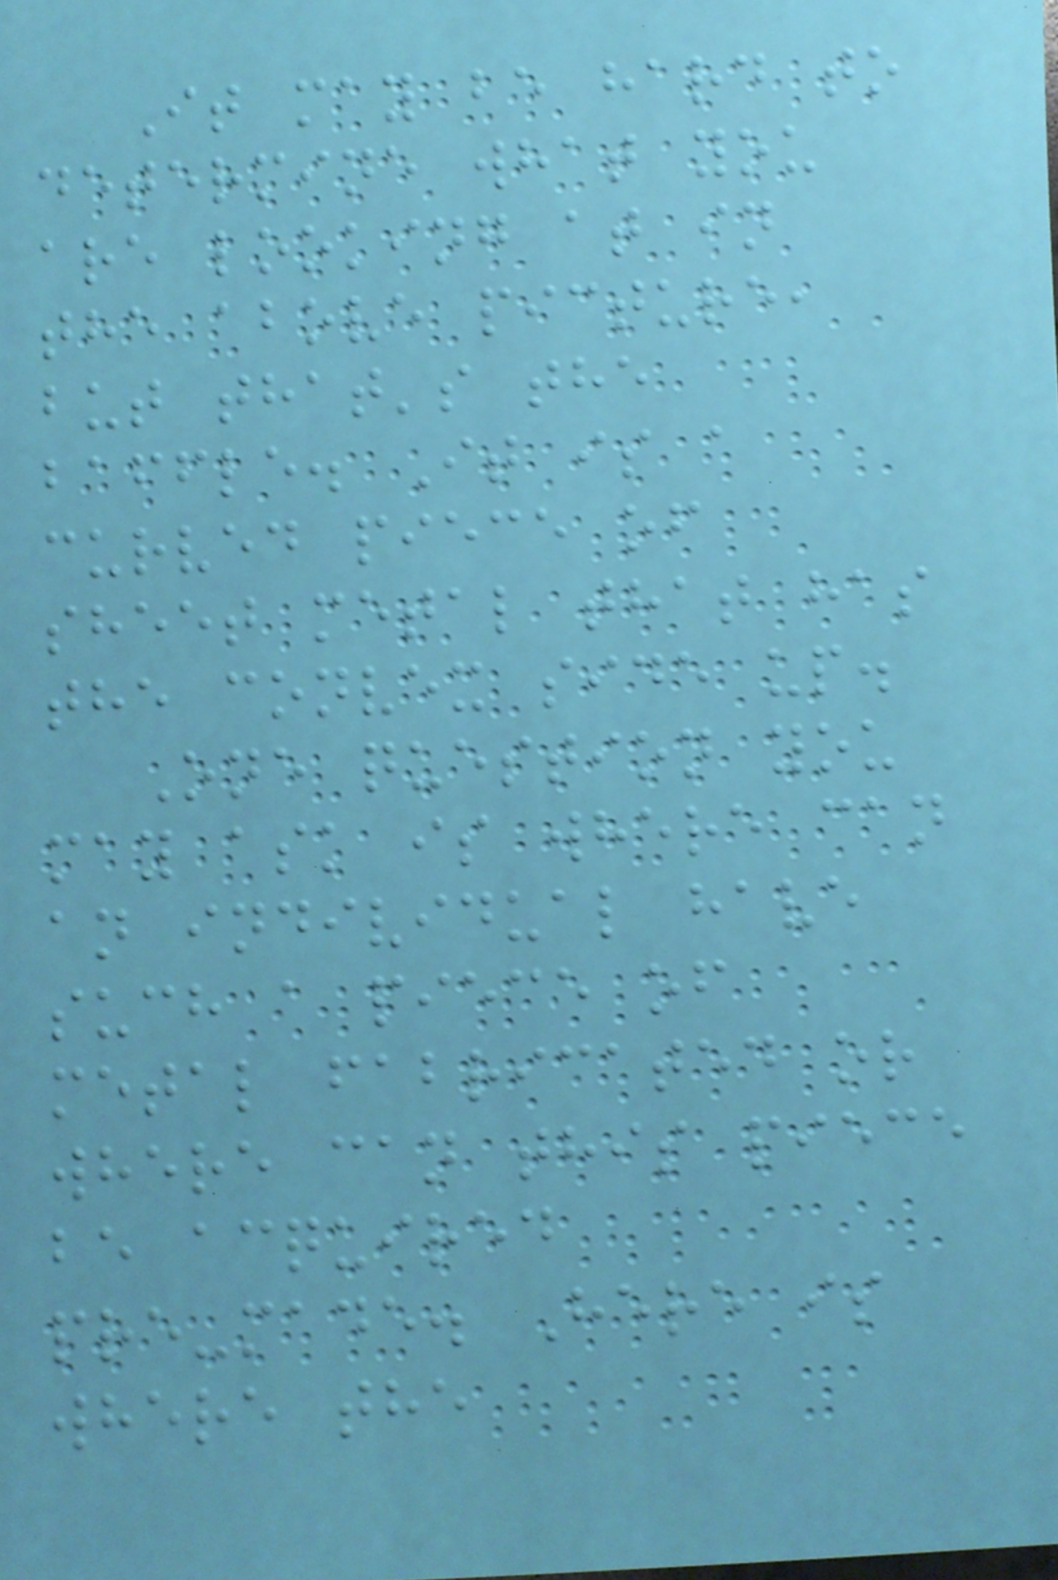It may be hard to
determine what you
are looking at in
the above picture,
but that's the
baffle. It is a
curved piece of
sheet metal that has
the convex side up.
One question you
may ask is where can
an individual have
such a piece of
metal fabricated or
where can this piece
be acquired
pre-made. Here is
where the
